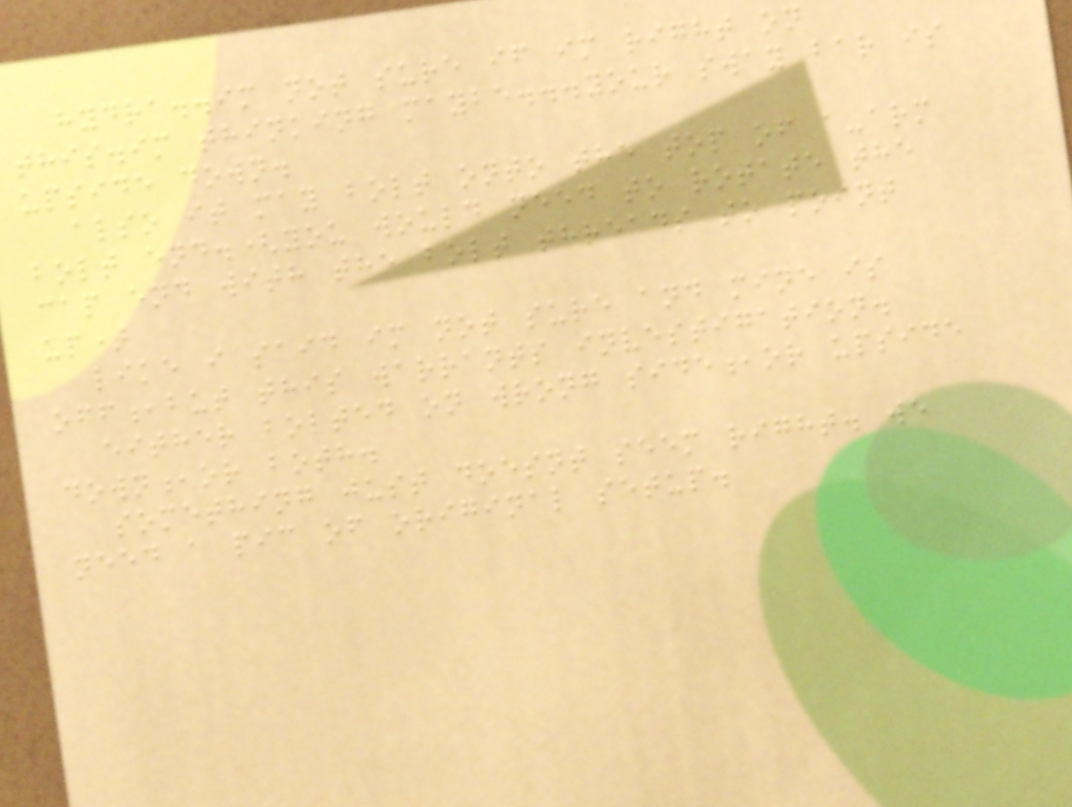hydra..im not sure if im right on
this.im thinking maybe...your sway bar is
upside down.
also it may bolt onto the top of a-arm
bolt end.(you would need to rotate the
cap end with the bolt threads to point
up)
like i said im not sure and mine is
off,but this warrants investigation.
either bolted on wrong side,or upside
down,or both.
something just doesnt seem right. we
need a pic of original setup.
